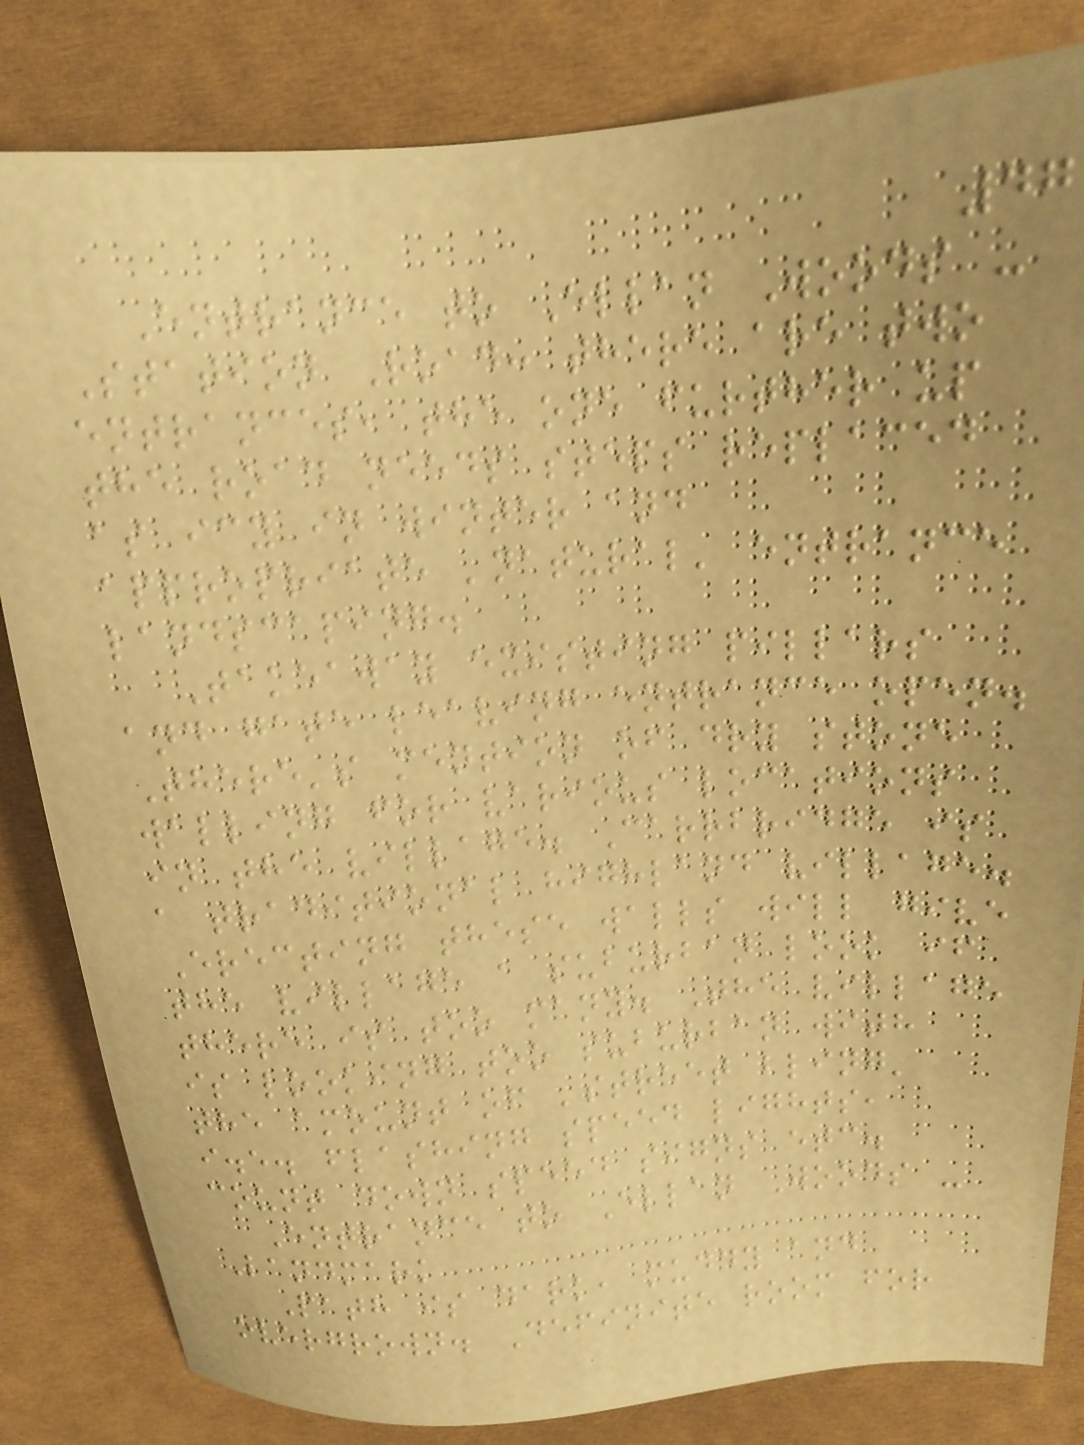47
Entrance to Ellan Woods -
Station Road: there are two
entrances, the one further up
the road needs steps replaced
as icy in winter and
appropriate 'natural' entrance
landscaping.
Takeaway existing pillars
and gate leaving entrance open.
There's mention of dry stone
walling for various locations
in the village. Carrbridge is
a traditional highland village.
Erecting these walls will give
the village a suburban look if
there is too many. The village
is looking too suburban with
the amount of 'street bling'
i.e. flashing speed lights,
count down speed signs etc.
Entrance to Ellan Woods -
Landmark
Path is dark, muddy and
overgrown. Definite room for
